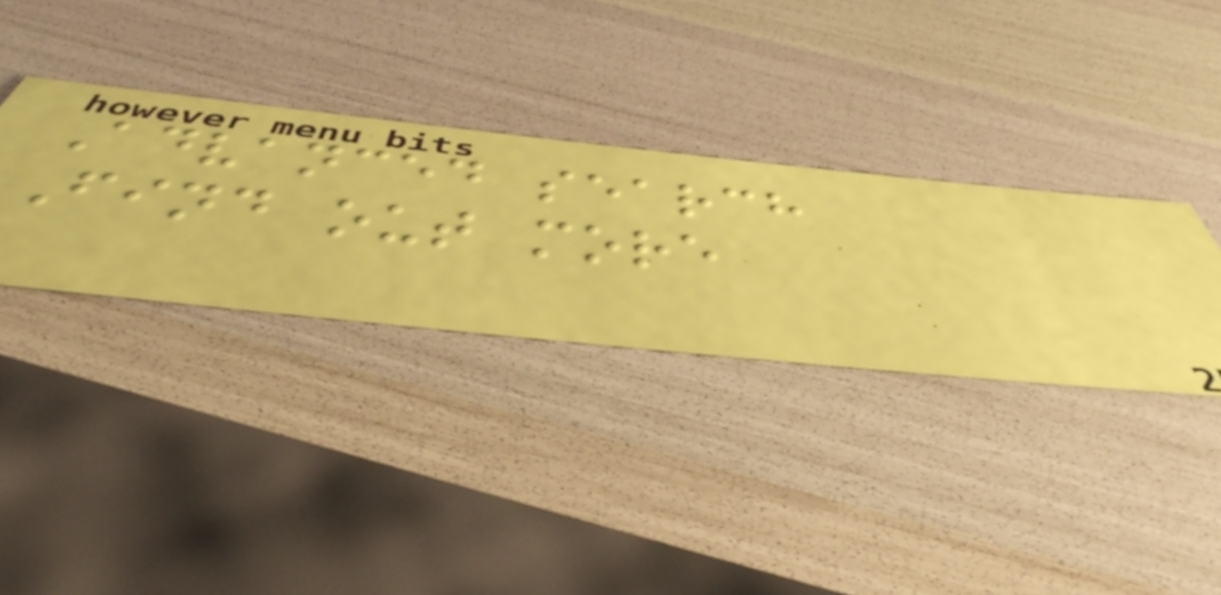Advanced search
Find out more
